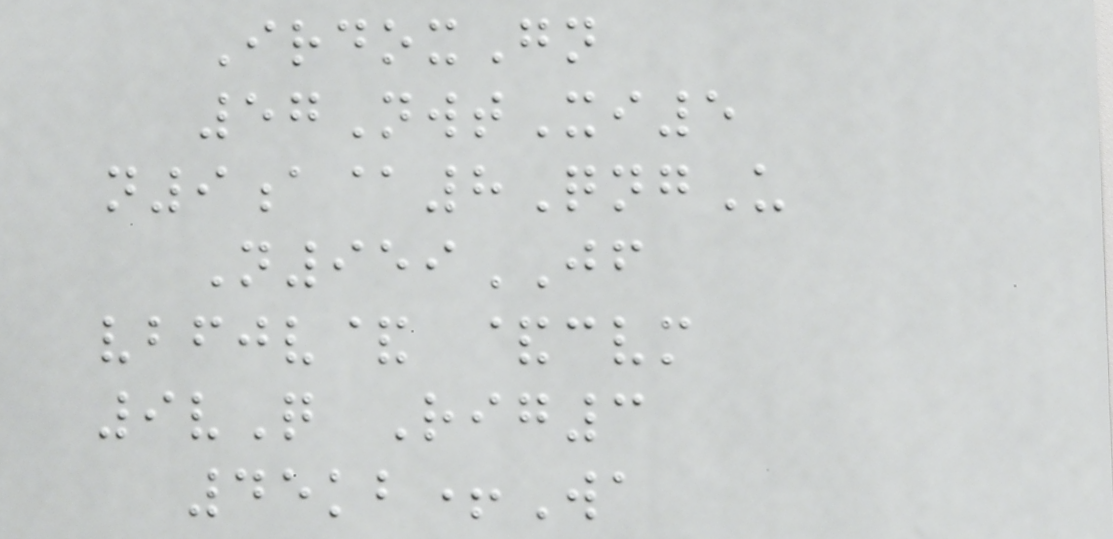IrdoxGn
57NwtXi5
n9a@8QngU
N959JF
vbfjv& &cvm
9vQ Rig3
45kb+Wa
